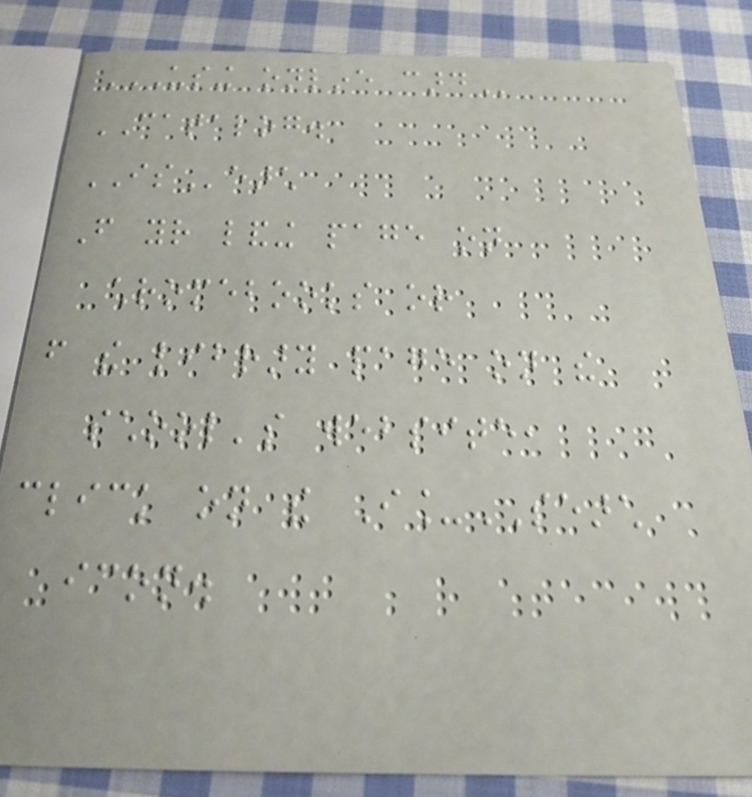USING ONLINE CARD
CATALOG.
ISearch
From your landing page on
chromebooks or
from the library page on the
school's website,
click on the I_SEARCH
icon.
